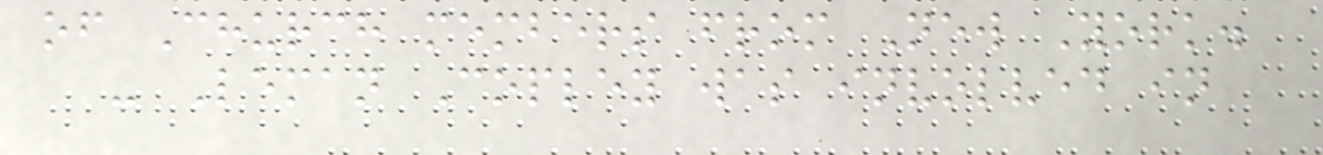of Church members from New York.
- Leman Copley was involved in
